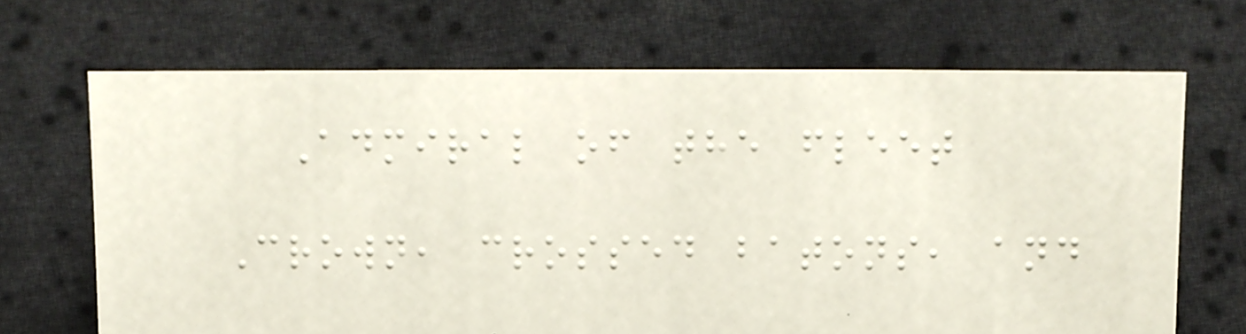Admiral of the fleet
Crown, crossed batons, and
